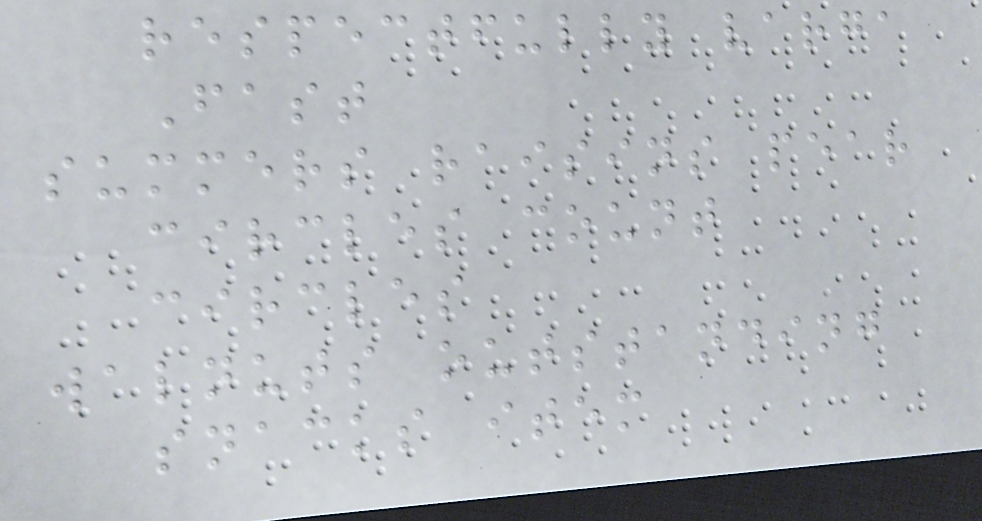respectfully varga
Fast
summers raisins pear
circles count
circles
walnuts outstanding
snacks item
